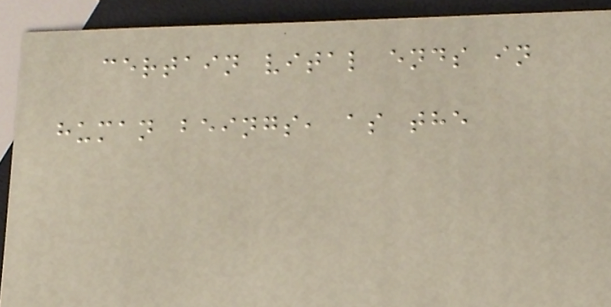certain vital ends in
human beings, as the
